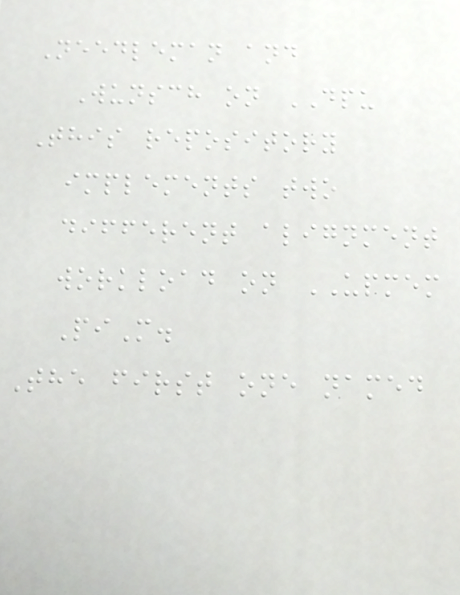Needleman and
Wunsch on DPU
This repository
implements two
different alignment
workload on UPMEM
PiM.
The first one named
